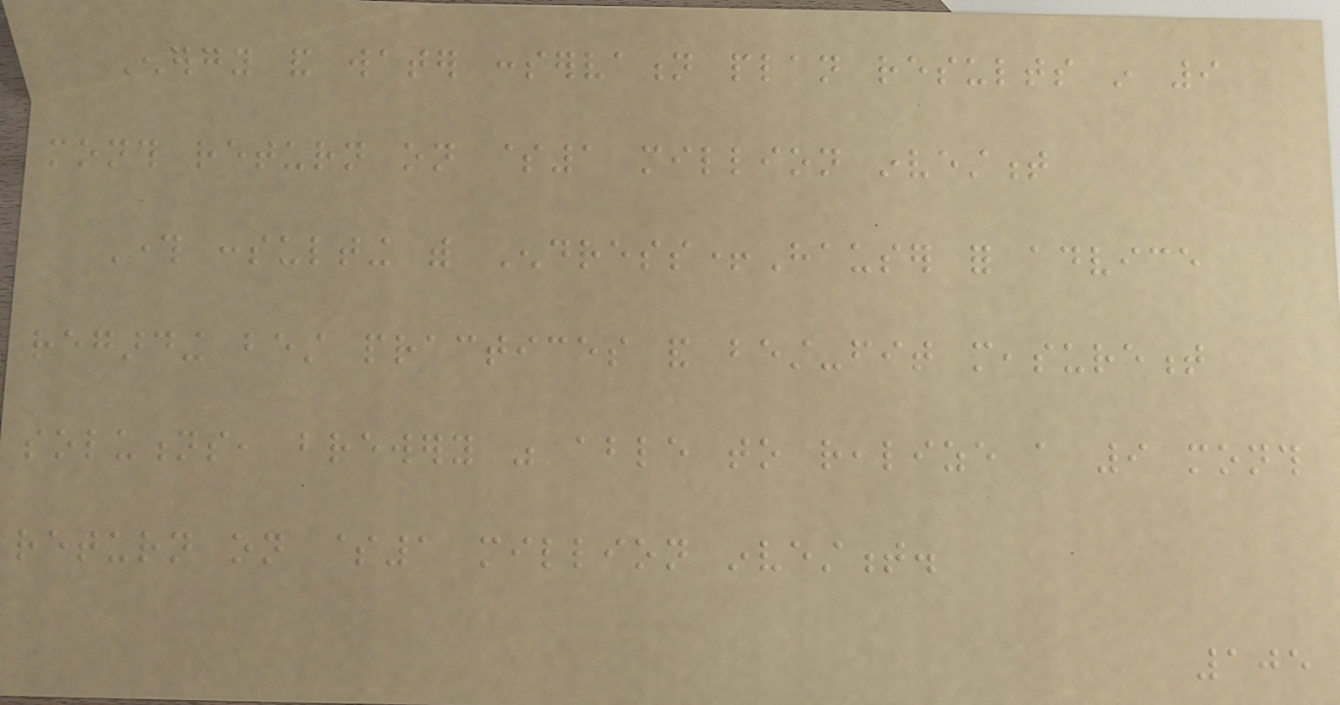Energy and water conservation plan results in 9
month return on $1 million investment
Through consulting with Endress+Hauser for advice
regarding best practices and best-fit measurement
solutions, brewery was able to realize a 9 month
return on $1 million investment.
105
